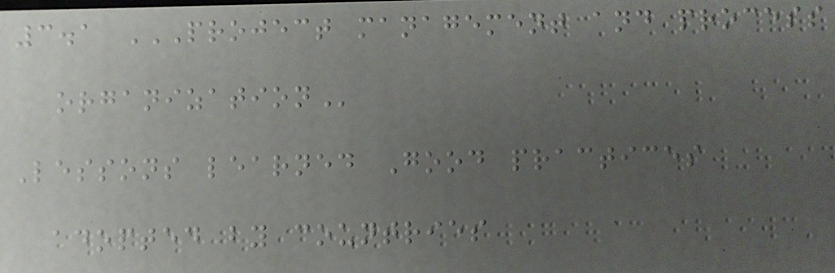3.1 PROJECT MANAGEMENT AND PROCESS
ORGANIZATION
Lessons learned Good practices
adopted by countries
